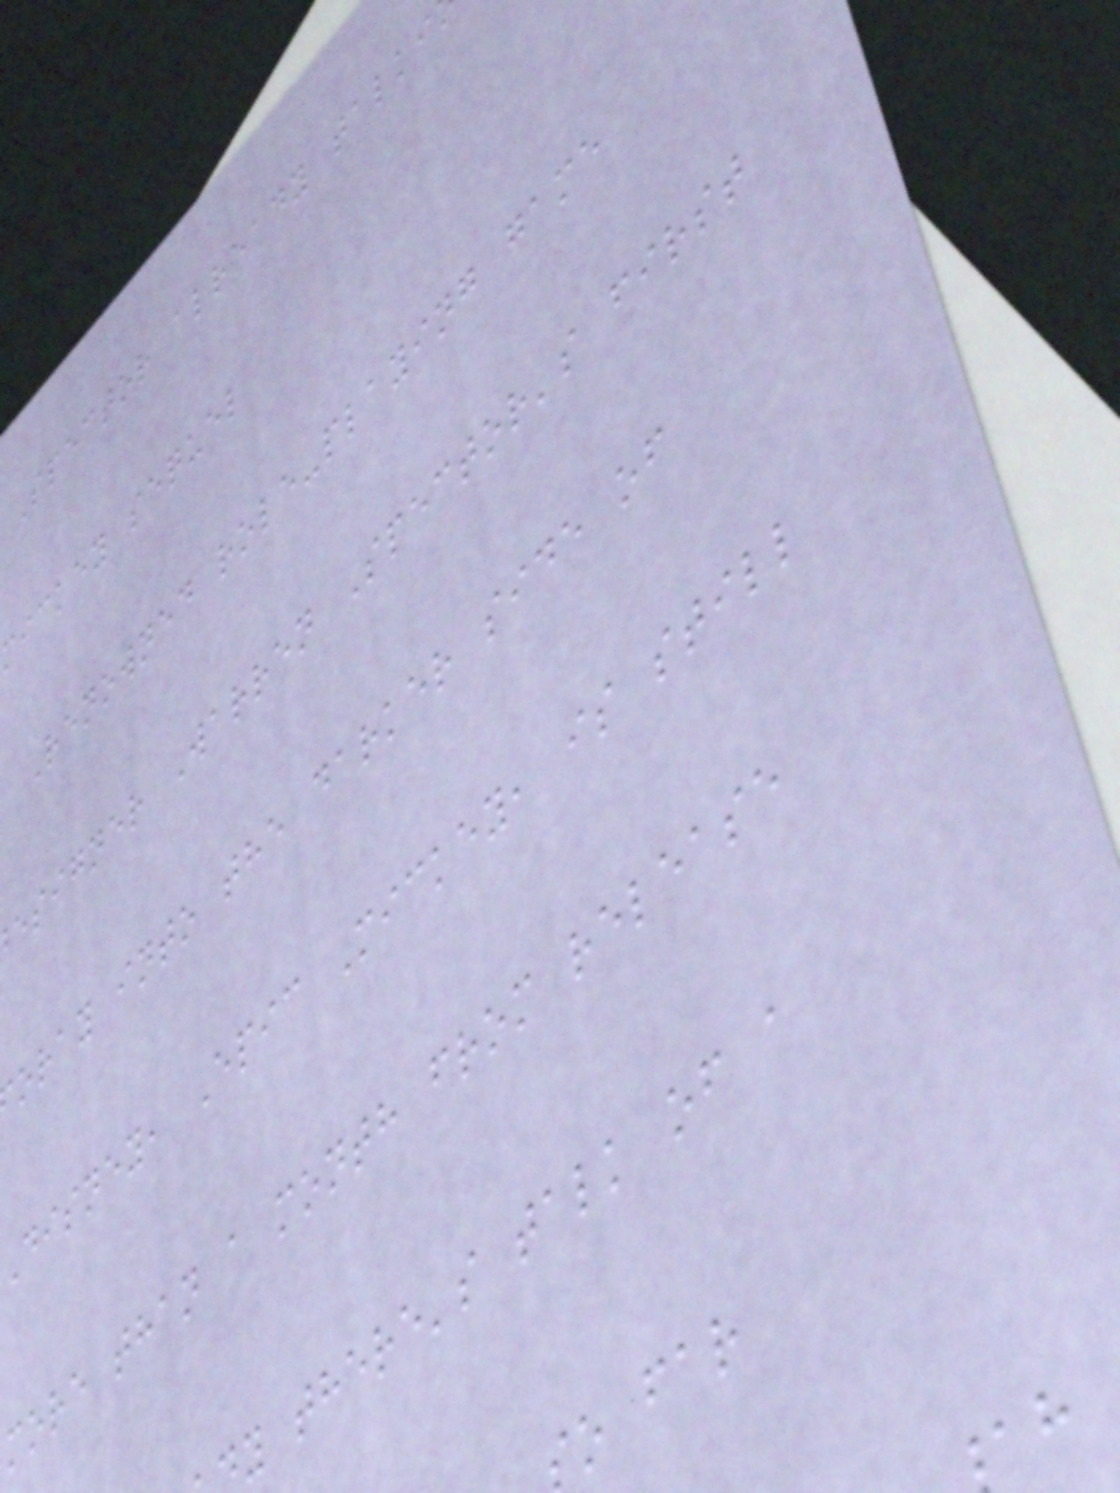Spector already talki
mickey sequel
Renowned role-playing game
esigner Warren Spector's first
oray into the darker side of
Disney, Epic Mickey, is still
more than a month from release
y there's talk of a
